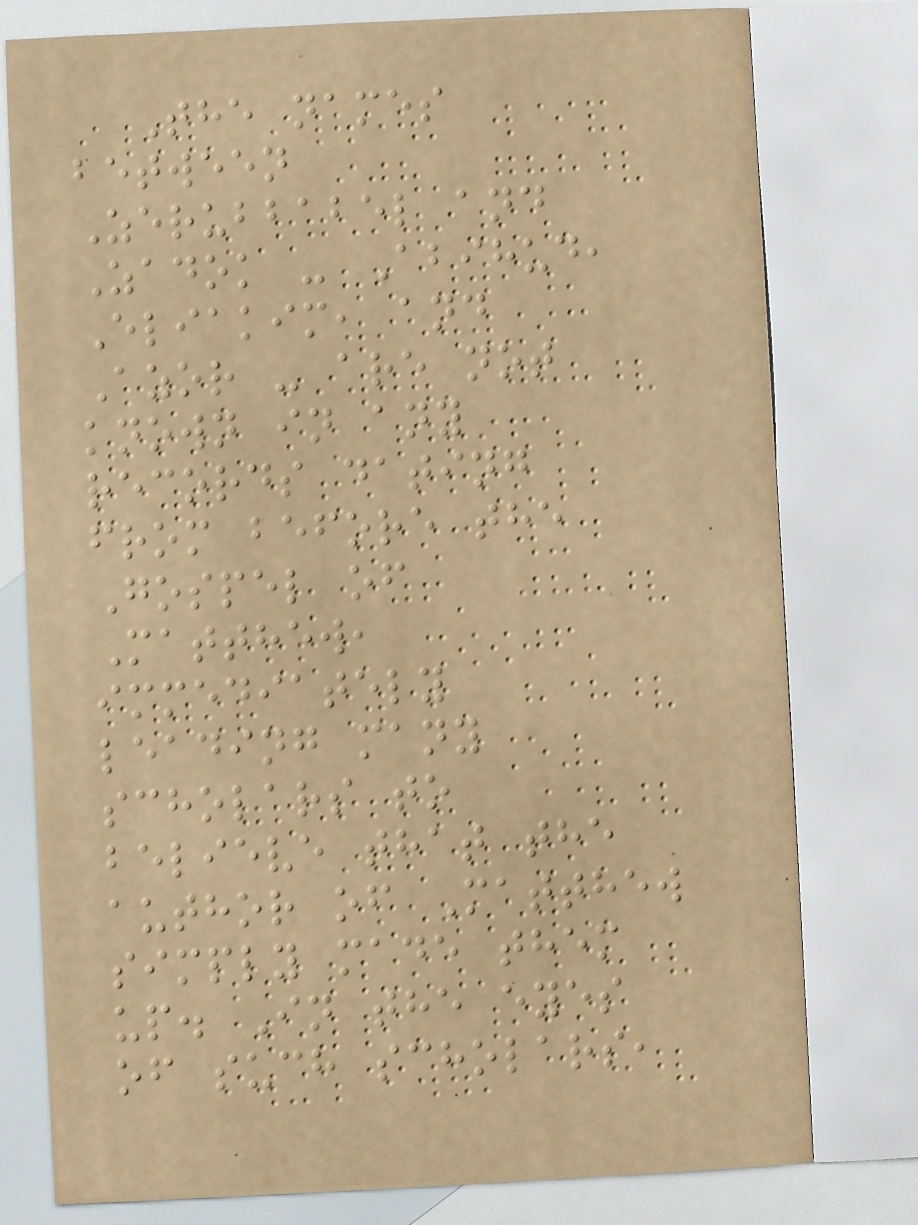The names
between
Zerubbabel and
Zadok - Abihud,
Eliakim, and
Azor - are not
known in any
records dating
from before the
Gospel of
Matthew,
immediately
leading many
scholars to
believe that the
author of Matthew
simply made them
up. In the eyes
of such scholars,
